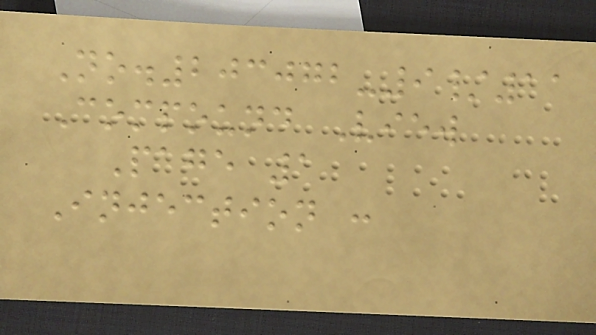No.203072-9/11
Compound View
Page 1
Injection :
